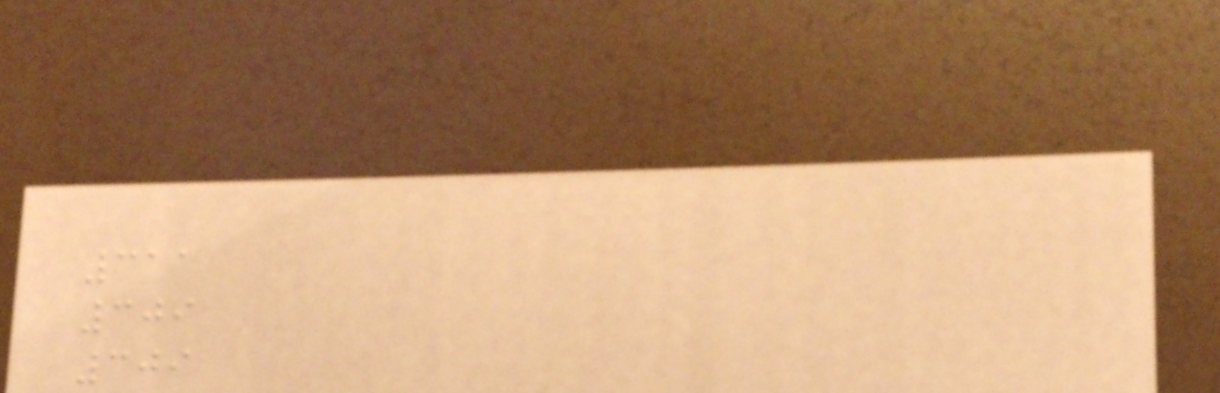311
309
309
